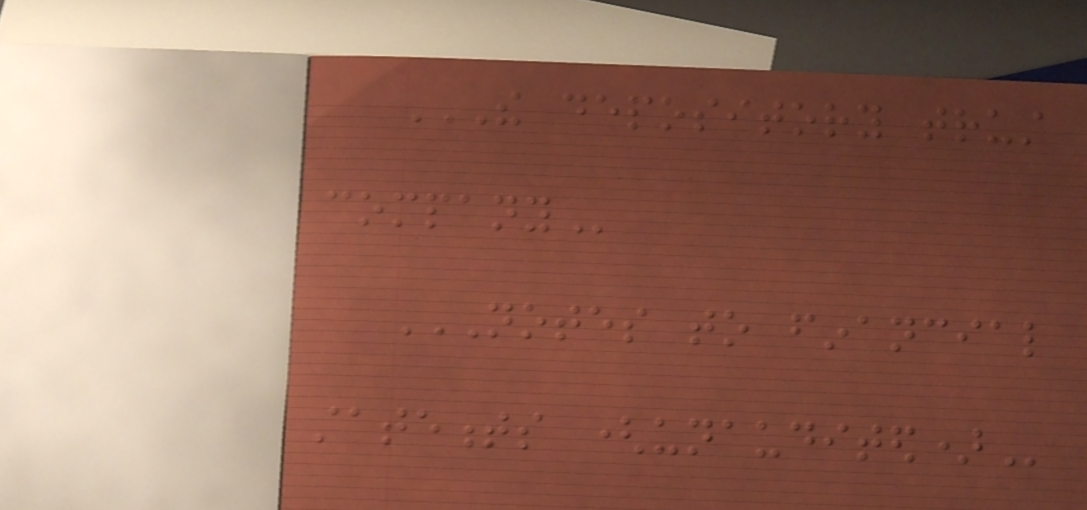THE DEPOSITORY TRUST
COMPANY
NOTES TO FINANCIAL
STATEMENTS (UNAUDITED)
